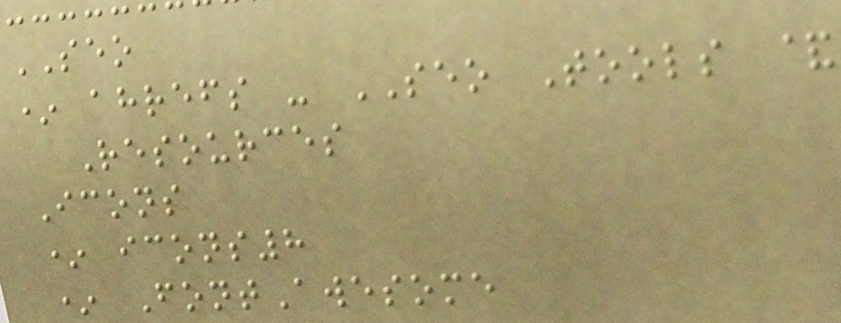SEO
* ahrefs - SEO Tools &
Resources
Icons
* icons8
* FontAwesome
